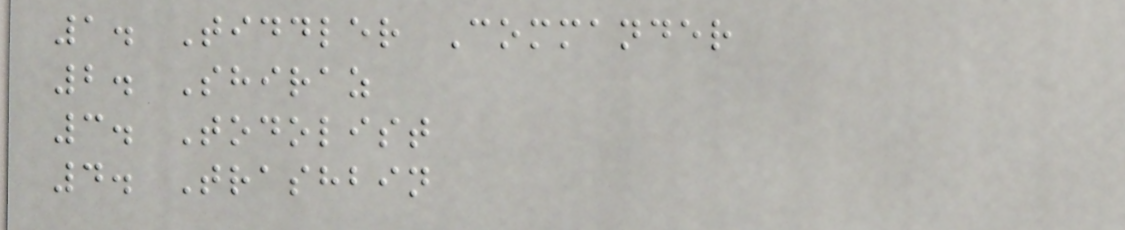1. Tiddler Commander
2. Shiraz
3. Todolist
4. Trashbin
